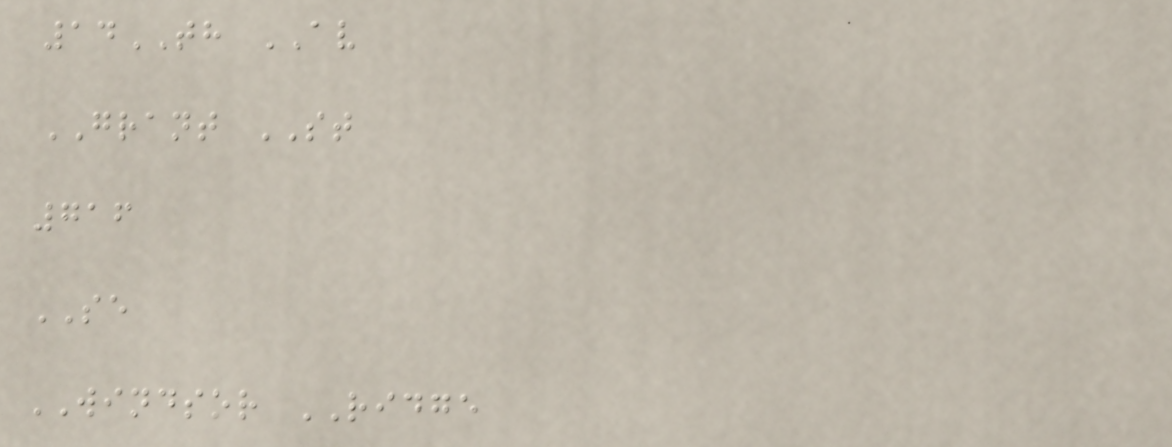14TH AV
GRANT ST
716
SE
WINDSOR RIDGE
